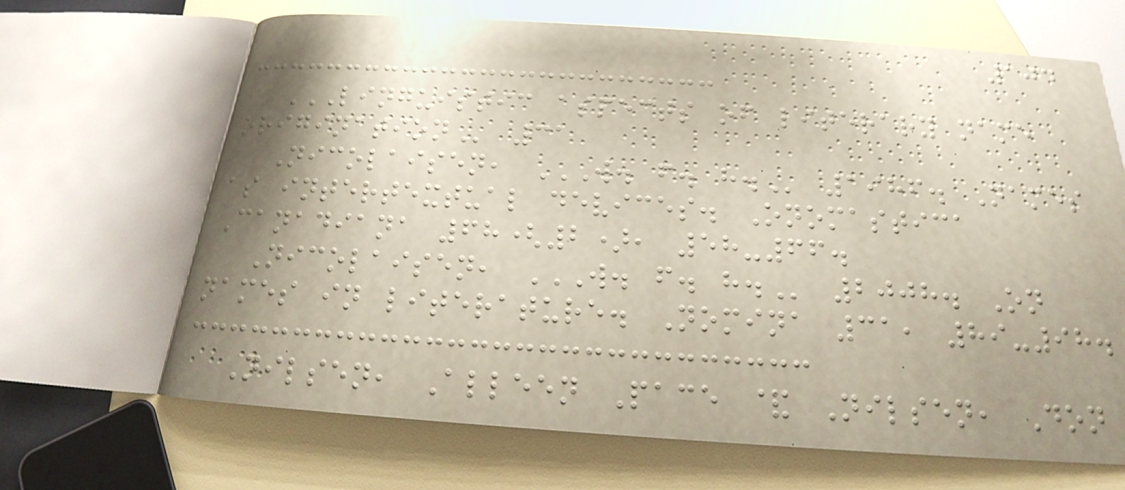104
LINGUISTIC ASPECTS OF LITERARY NAME
ORIGINATION 31
Nicolaisen, W. F. H. 1986. Names
as intertextual devices. Onomastica
Canadiana 68(2), 58-66.
Nicolaisen, W. F. H. 2008. On
names in literature. Nomina 31, 89-98.
Nilsen, Alleen Pace & Nilsen, Don
